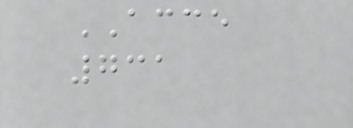ACCE
731
